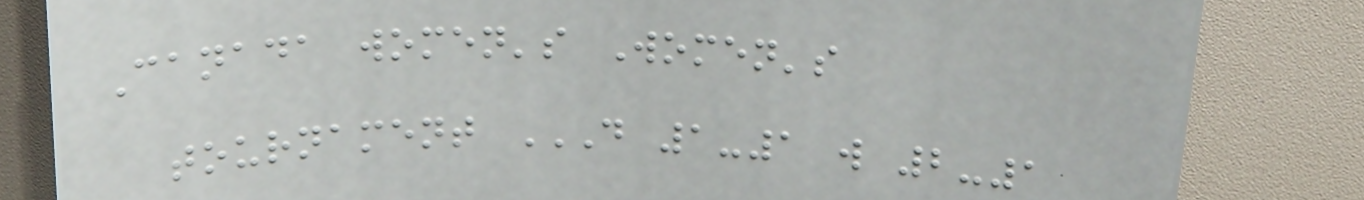Canada women's Women's
tournament D 1-1 W 2-1
